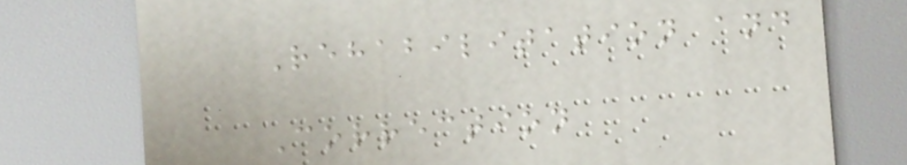Rehabilitation and
Correction
